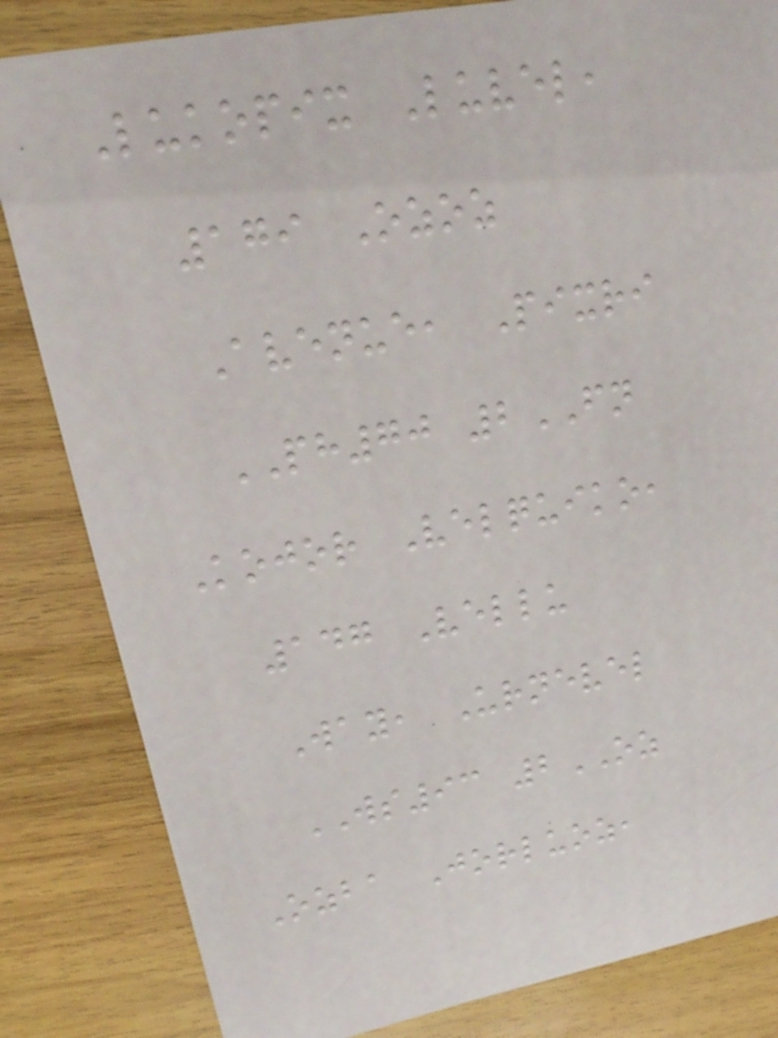Lukopix Luvel,
179 Ozoz
Avenue, Pixri
PH70 2FN
Kojor Velquiko,
147 Vellu
Way, Urnevel
WS93 2OZ
Ozba Jorluoz,
